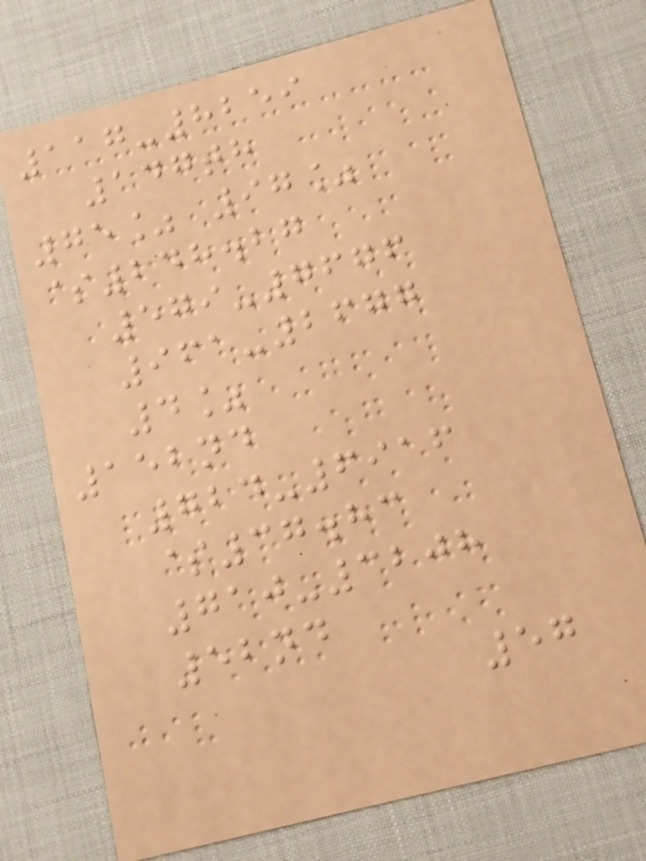117-8259
147th
75% 97%
$248.27
579-7676
961-2677
4%
152nd
724-6916
$37.83
710-3208
52nd
57
